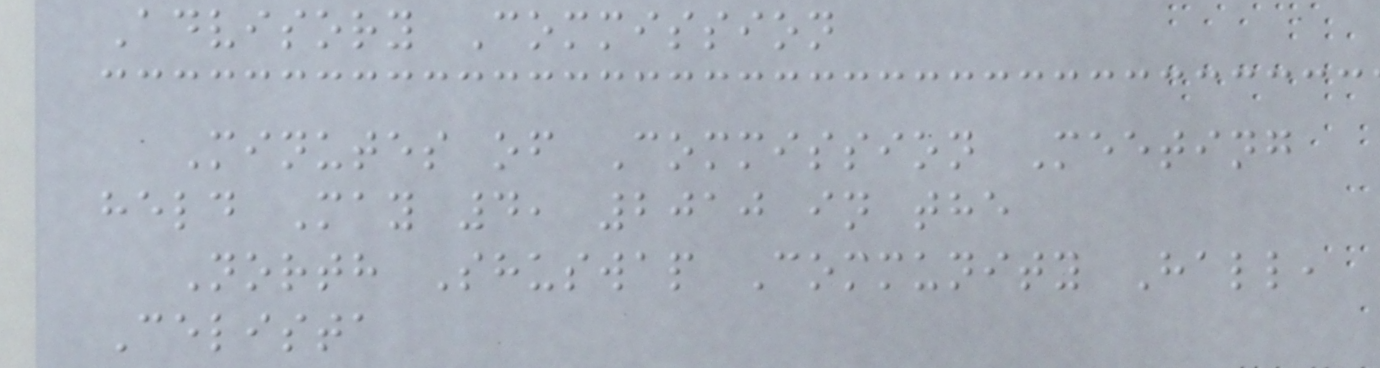Advisory Commission
Minutes of Commission Meeting
held May 4, 2010 in the
North Shuswap Community Hall,
Celista
